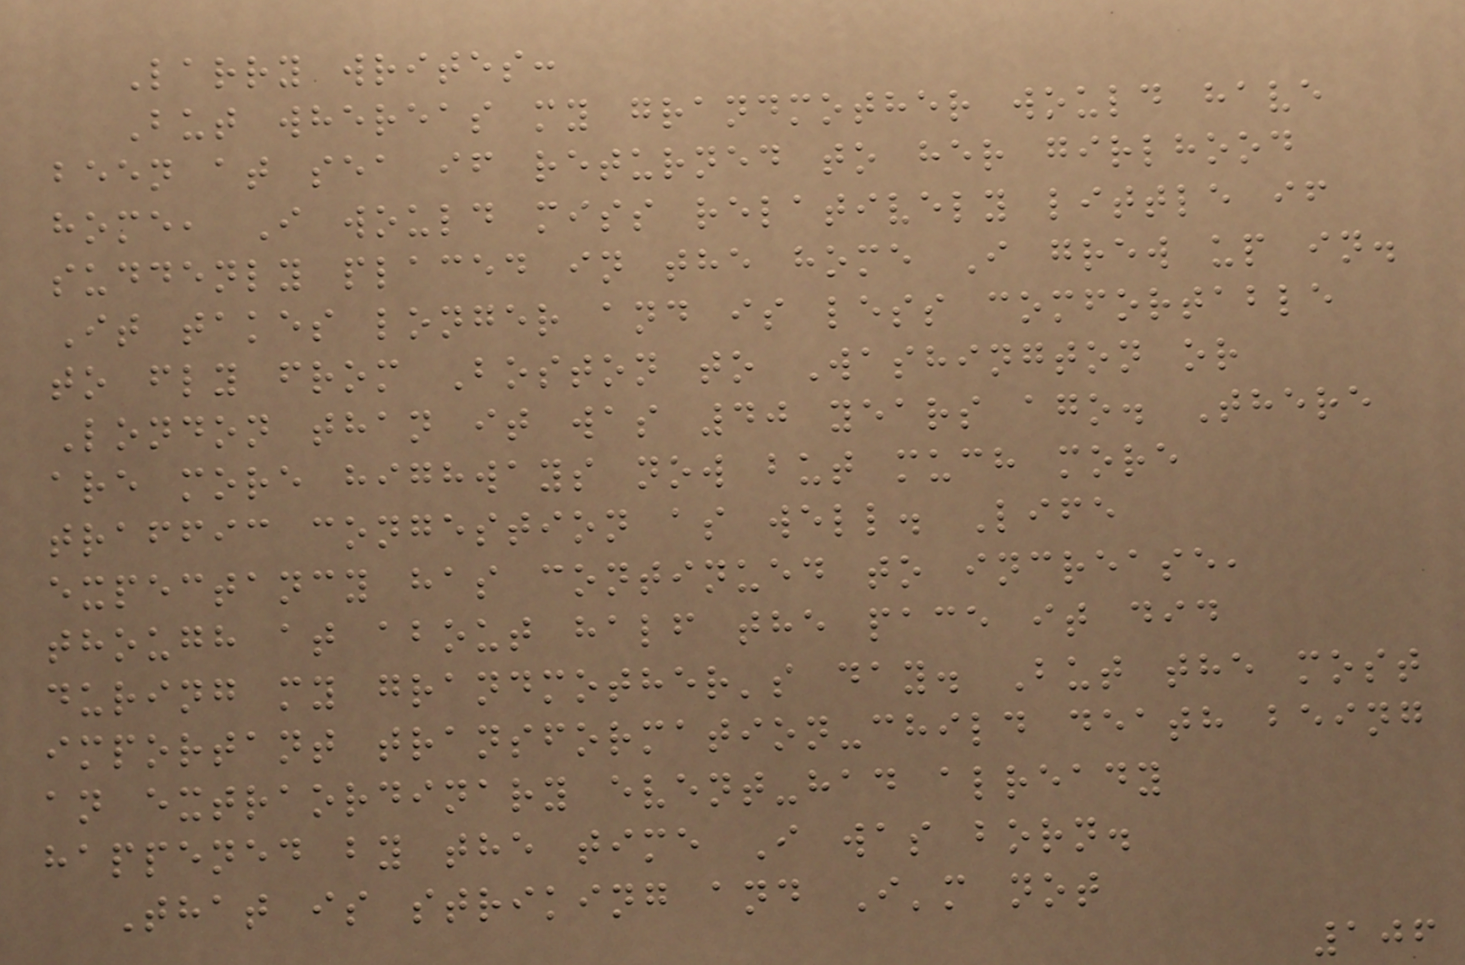Larry writes:
But whereas my grandmother would have
been at sea if returned to her girlhood
home, I would miss relatively little if
suddenly placed in the home I grew up in.
It takes longer and is less comfortable
to fly from Boston to Washington or
London than it was 40 years ago. There
are more highways now but much more
traffic congestion as well. Life
expectancy has continued to increase,
though at about half the pace it did
during my grandmother's day. But the most
important transformation-child death being
an extraordinary event-had already
happened by the time I was born.
That is striking and I'm not
106
